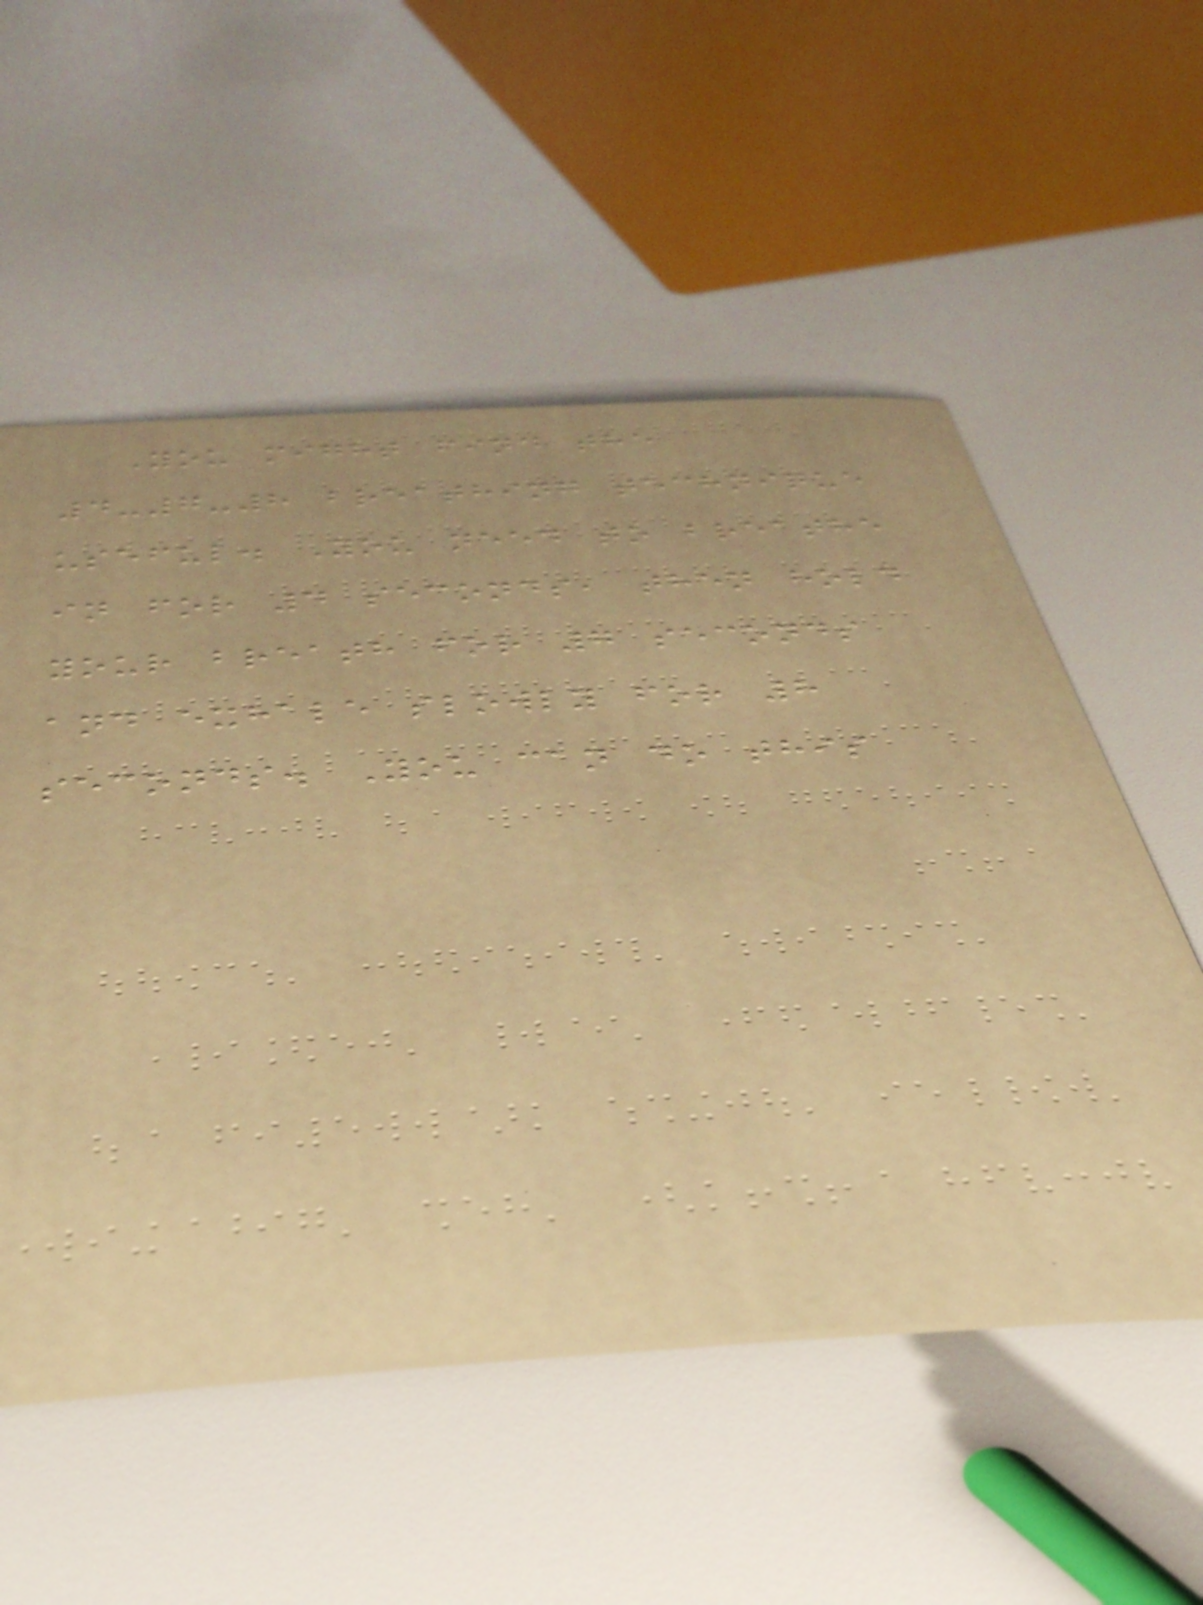You might find the
4-7-8 breathing technique
useful. You need to breathe
in for 4 seconds, then hold
your breath for 7 seconds
and exhale slowly for 8
seconds. You can do this
